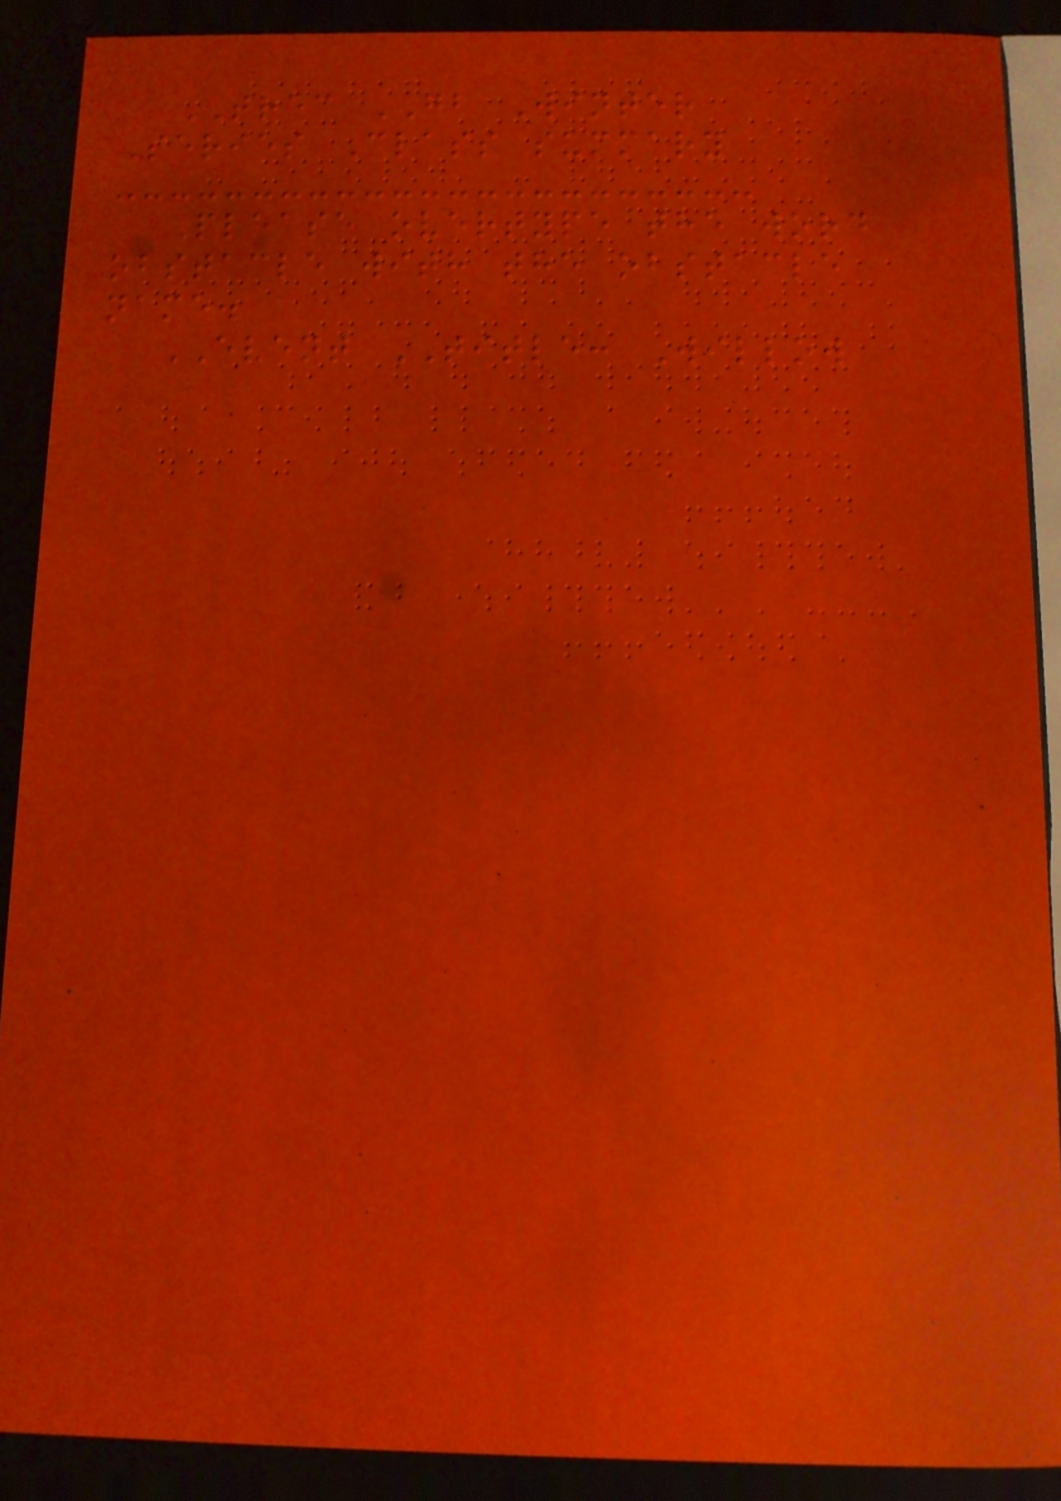TREC GB Winter
Series Class summary
Please overtype the word
obstacle with the obstacle
name.
EVENT TITLE: Willow
